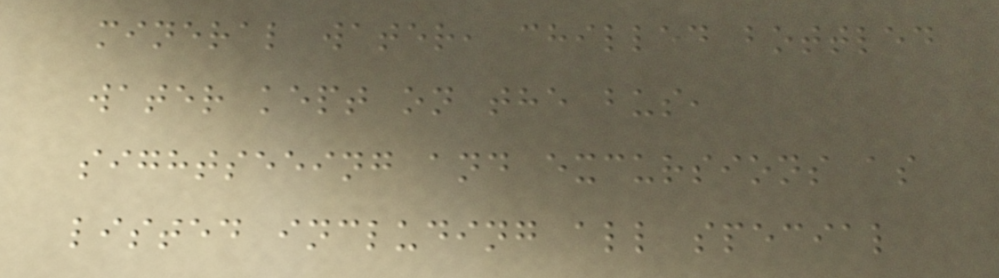mineral water, chilled bottled
water kept on the bus,
sightseeing and excursions as
listed including all special
